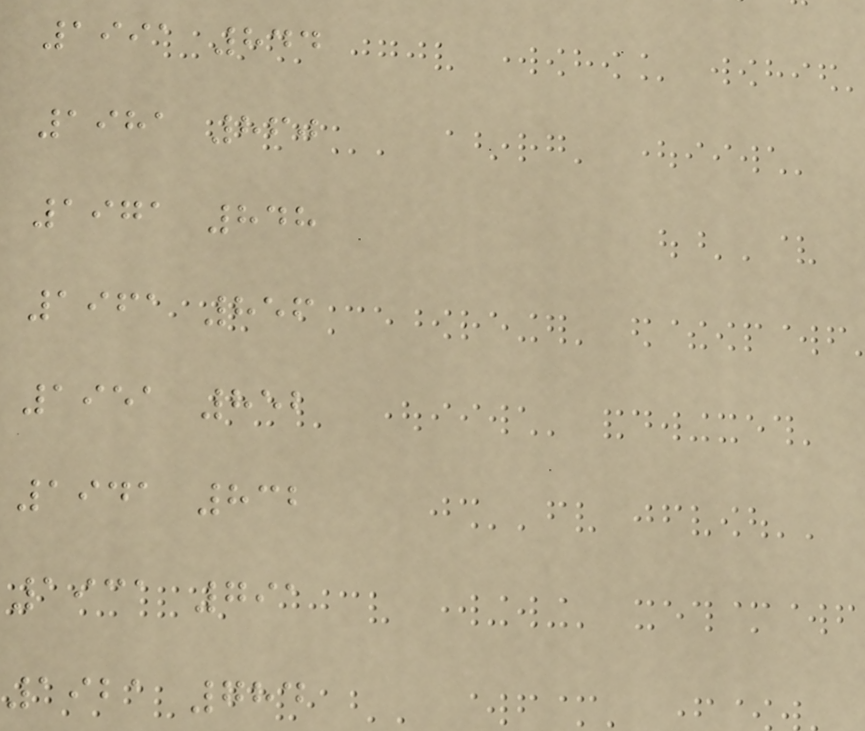1991 844
1981 860
1971 848
1961 856
1951 852
1941 832
1931 791
1921 784
